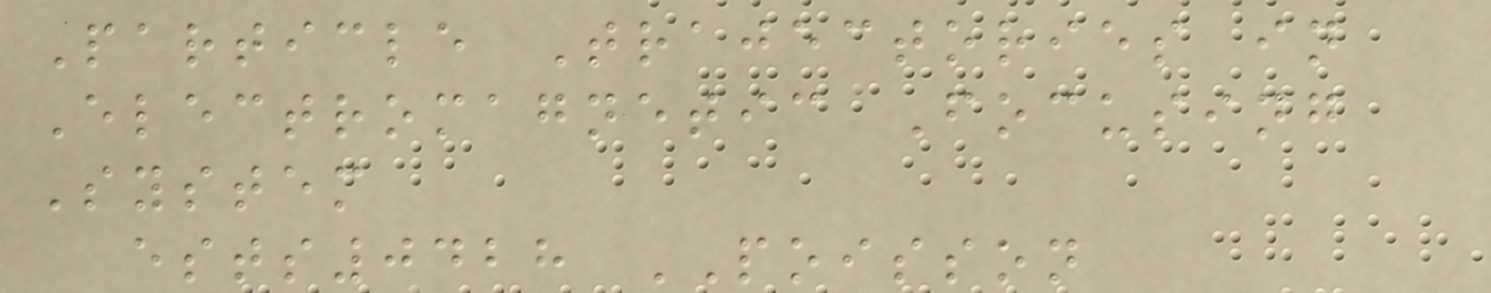Particle Trajectories in
Electromagnetic Focusing
System
ests0428 POISSON
